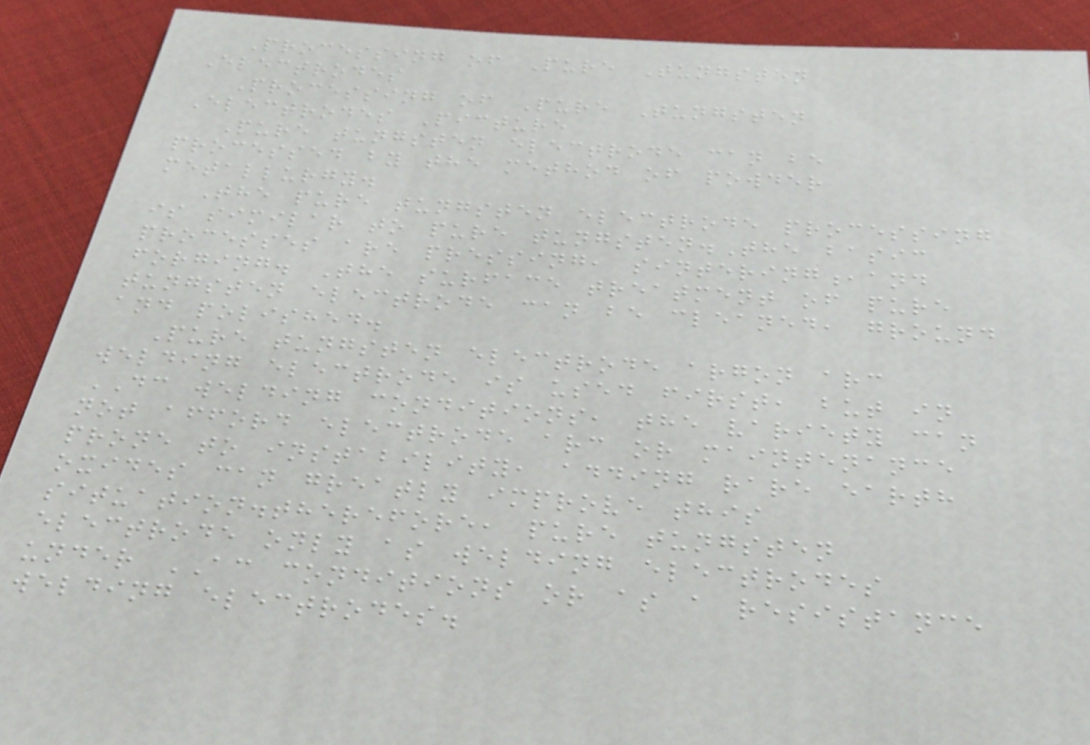Processing of Pure Tungsten
Electrodes
Processing of Pure Tungsten
Electrodes Picture
Pure tungsten electrode can be
processed by the method of powder
metallurgy.
The pure tungsten electrode processing
is similar to pure tungsten.The basic
processes are pressing, sintering,and
forging. The surface treatment of pure
tungsten electrode can be cleaned, ground
and polished.
Pure tungsten electrode argon arc
welding electrode is used first, but in
DC welding conditions, the variety can
not afford electrode arc or maintenance
prone to instability, adding rare earth
oxides can greatly improve this
situation.therefore, pure tungsten
electrode only as welding electrodes
under AC conditions or as a resistance
welding electrodes.
